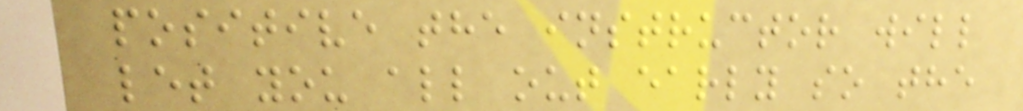positive the instructor will
let you all out early so the
